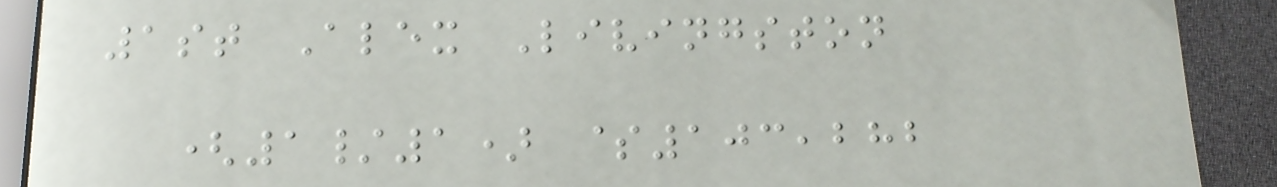1st Alex Livingston
(1/1) $103,282
